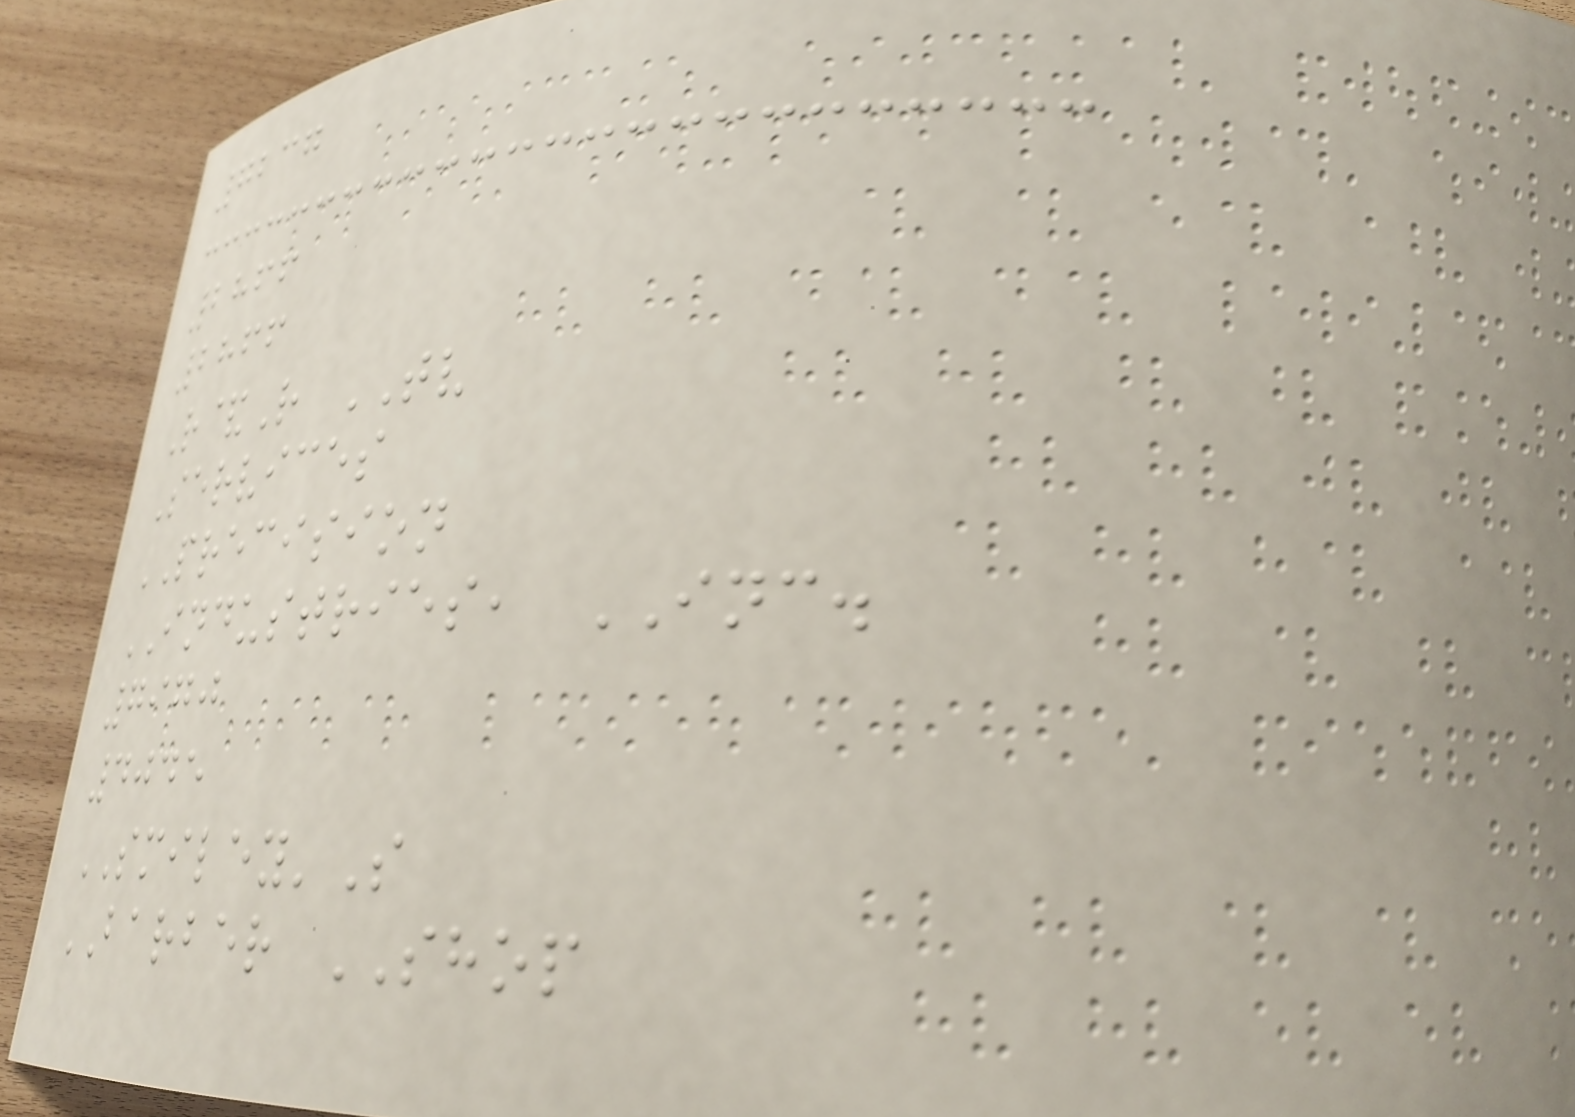7237
2866
2866
R&R TV
Services
PRECISION
INDUSTRIES, INC.
7970
4045
SMILEY'S
BARBER SHOP
